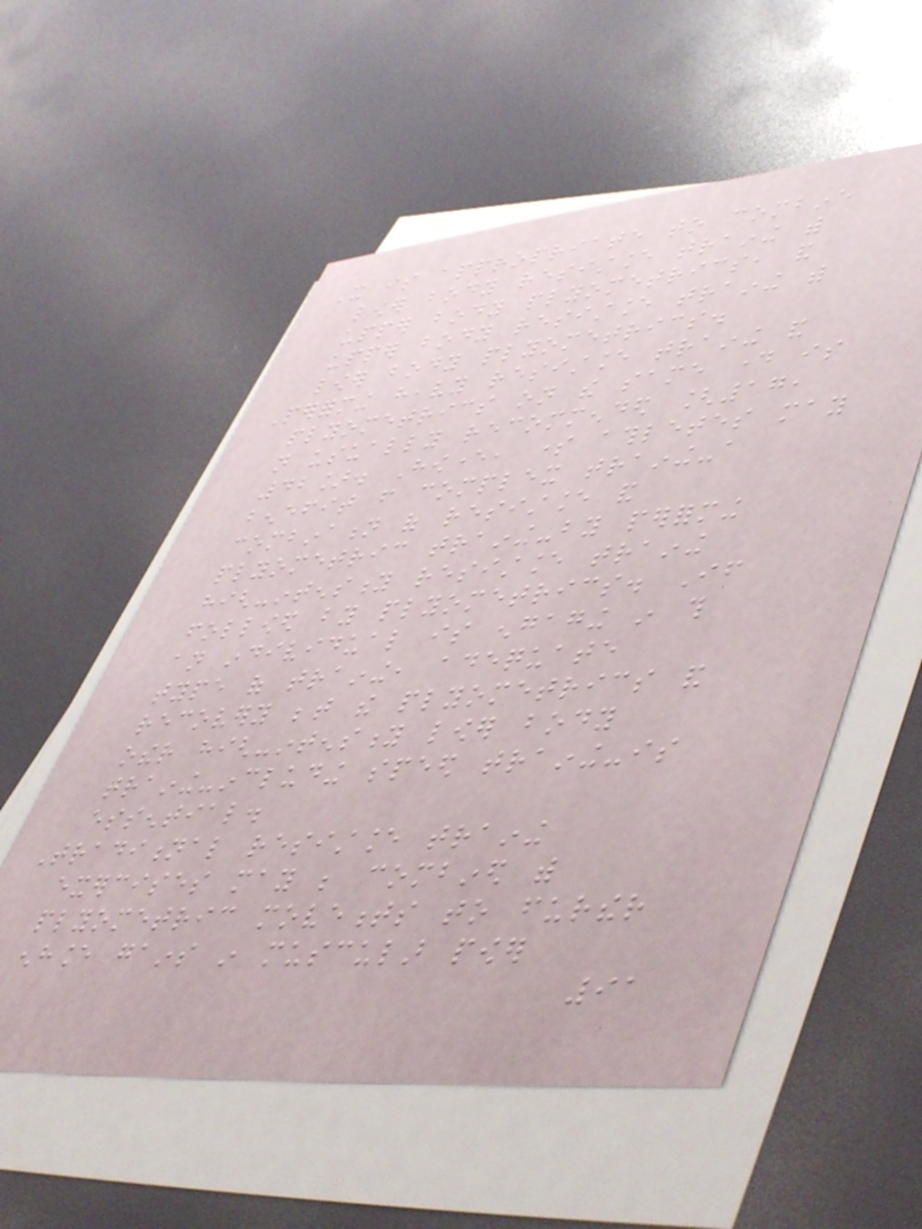It is appropriate to combine
lower body resistance training with
upper body plyometrics, and
upper body resistance training with
lower body plyometrics.
Performing heavy resistance training and
plyometrics on the same day is
not usually recommended [17,
42]. However, some athletes may
benefit from complex training-a
combination of resistance and
plyometric training-by performing
high-intensity resistance training
followed by plyometrics. If
an individual is engaging in this
type of training, adequate
recovery between the plyometrics and
other high-intensity lower body
training-including speed training-is
essential.
Traditional resistance training
exercises may be combined with
plyometric movements to further
enhance gains in muscular power
91
